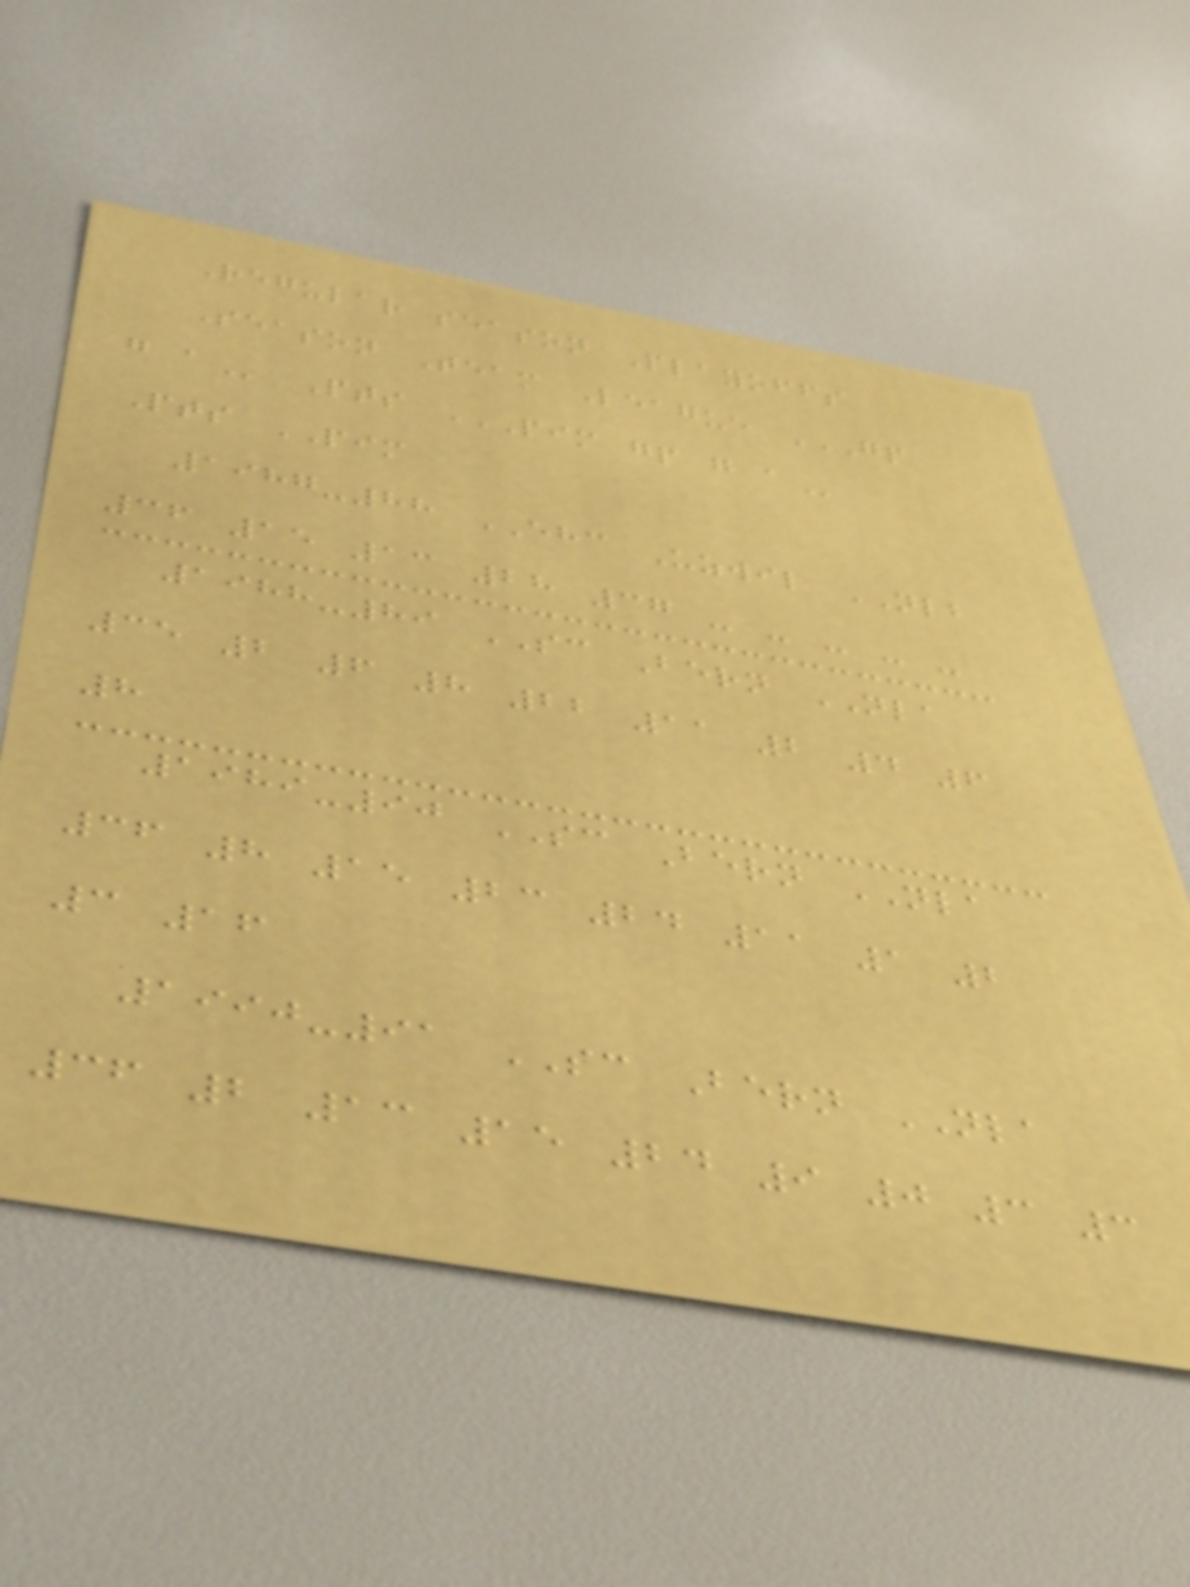Regular season Playoffs
Season Team League GP
G A Pts PIM GP G A
Pts PIM
1987-88 EHC Uzwil NLB
36 15 13 28 37 - - - - -
1988-89 SC Bern NLA
35 2 6 8 22 11 2 4 6
8
1989-90 SC Bern NLA
36 8 15 23 24 11 1 2
3 16
1990-91 SC Bern NLA
36 2 13 15 24 9 0 3 3
